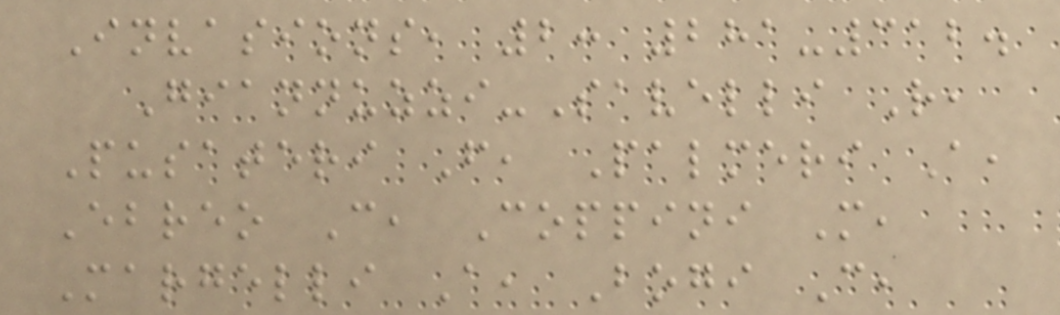Invasions, 2: 281-312.
Giannuzzi-Savelli R,
Pusateri F, Palmeri A,
Ebreo C, Coppini M,
Margelli A, Bogi C,
